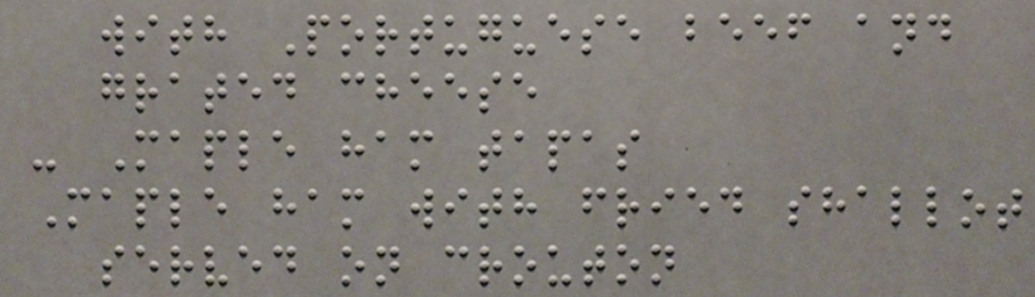with Portuguese beef and
grated cheese
- Maple ham tapas
Maple ham with fried shallot
served on crouton
